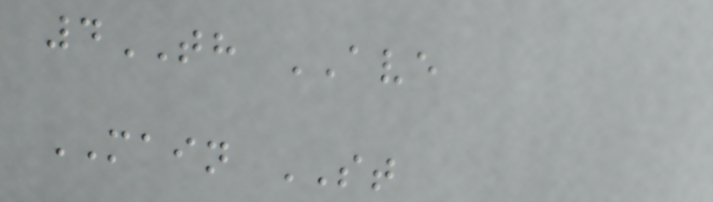4TH AVE
MAIN ST
